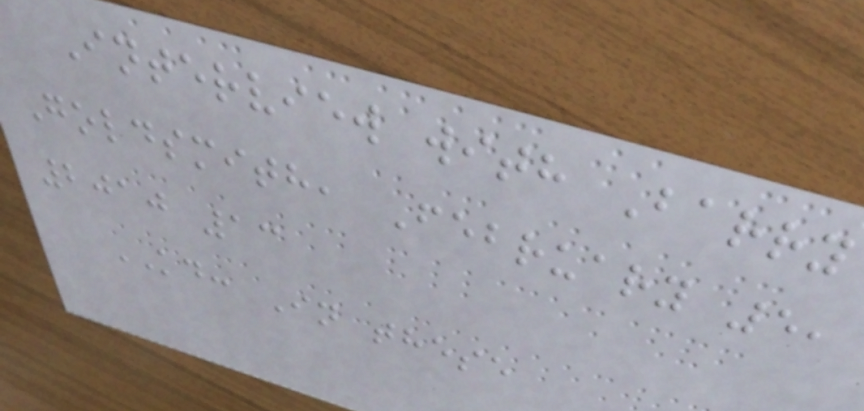Interview with Barry
Goldsmith, February 5,
2010 13
KD: In these
